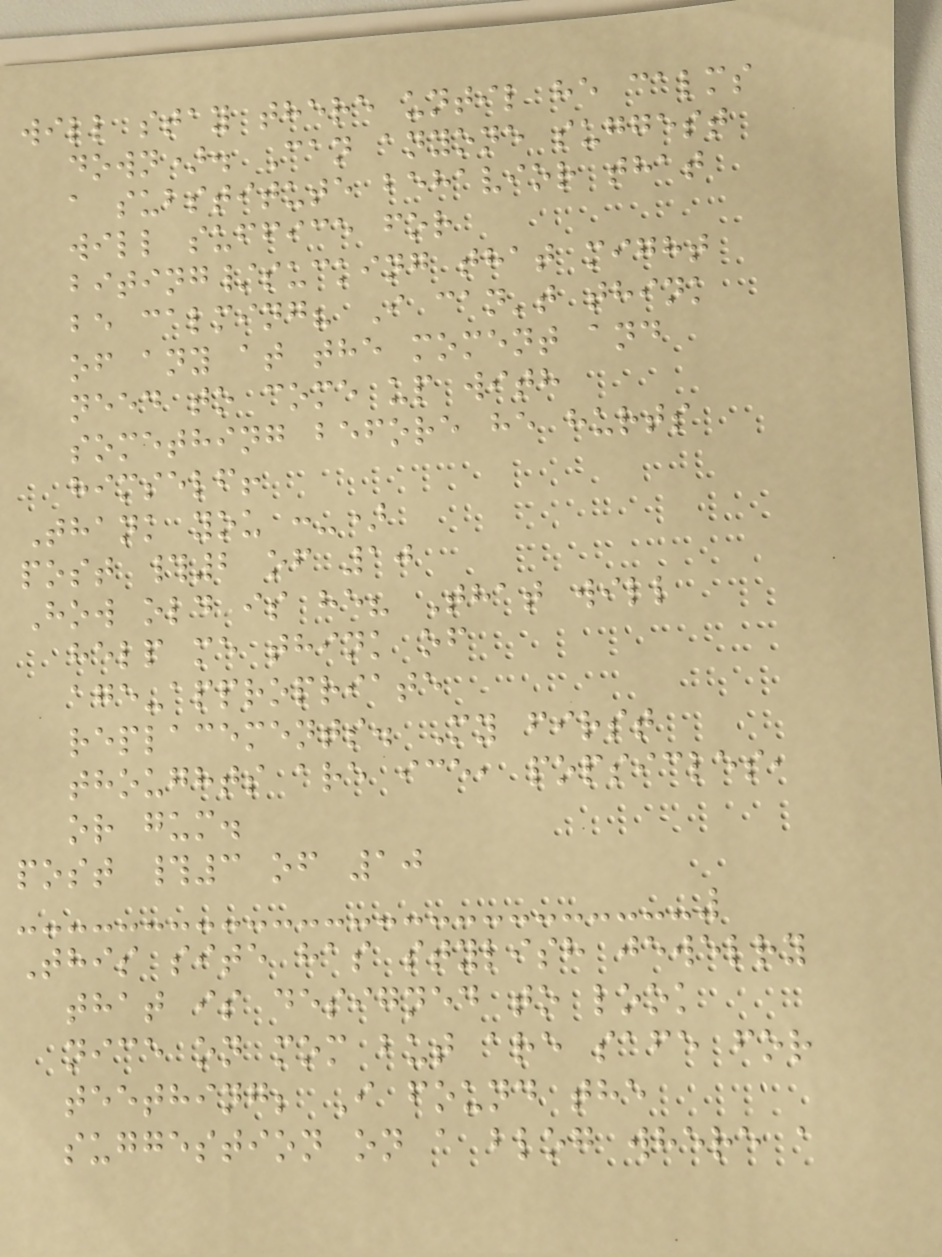will stay there until he calms
down). Can anyone suggest
a substitute behavior that
will suffice for
biting/sucking that might
be calming? I can't think
of any at the moment and
need to come up with
something before he hurts
himself!
Thank you :-)
post #2 of 10
How old is he? That will
help me think of
age-appropriate
replacements. My first
thoughts are ice, popsicles,
or gum.
post #3 of 10
This site has stylish jewelry
that is designed to look
nice on mom but are safe for
teething; I found the
suggestion on a blog where a
